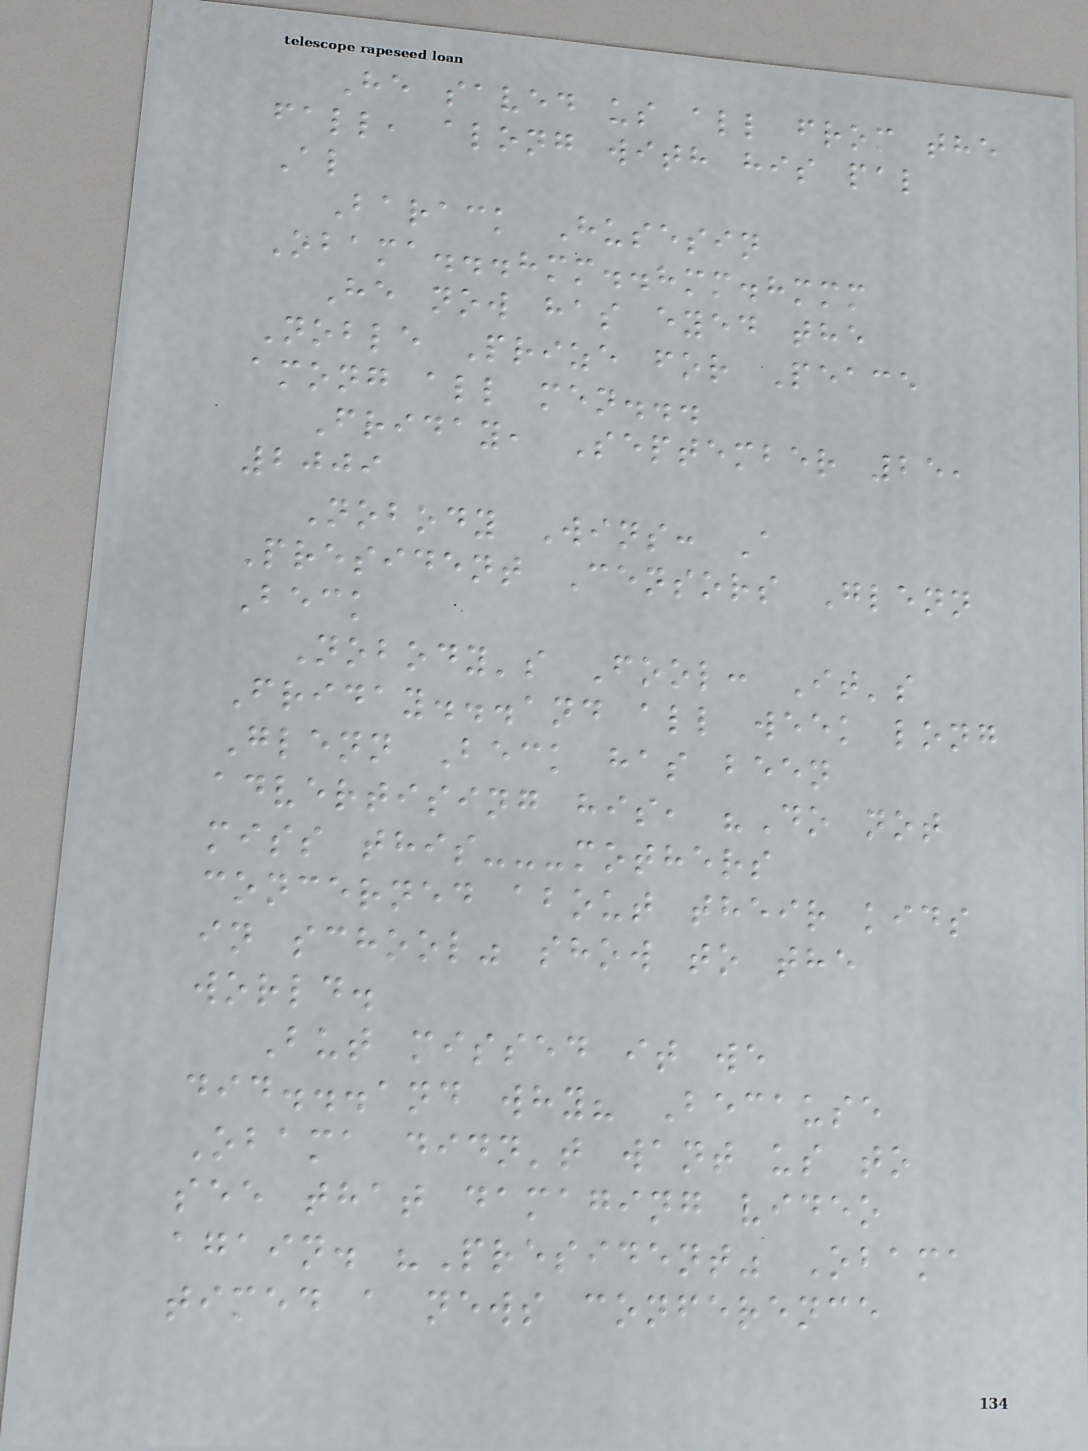He saved us all from the
fall, along with his pal
Al
Barack Husesin
Obama...hmm..hmm.hmmm
He now has eyed the
Noble Prize for Peace
among all men...
Friday, September 25,
2009
Nobody Wins: A
President Censors Glenn
Beck
Nobody's Fool: It's
Friday...and all week long
Glenn Beck has been
advertising his, "Do not
miss this---mothers
concerned about their kids
in school" show to the
world.
But missed it we
did...and why? Because
Obama didn't want us to
see that damaging video
again. "President" Obama
timed a news conference
